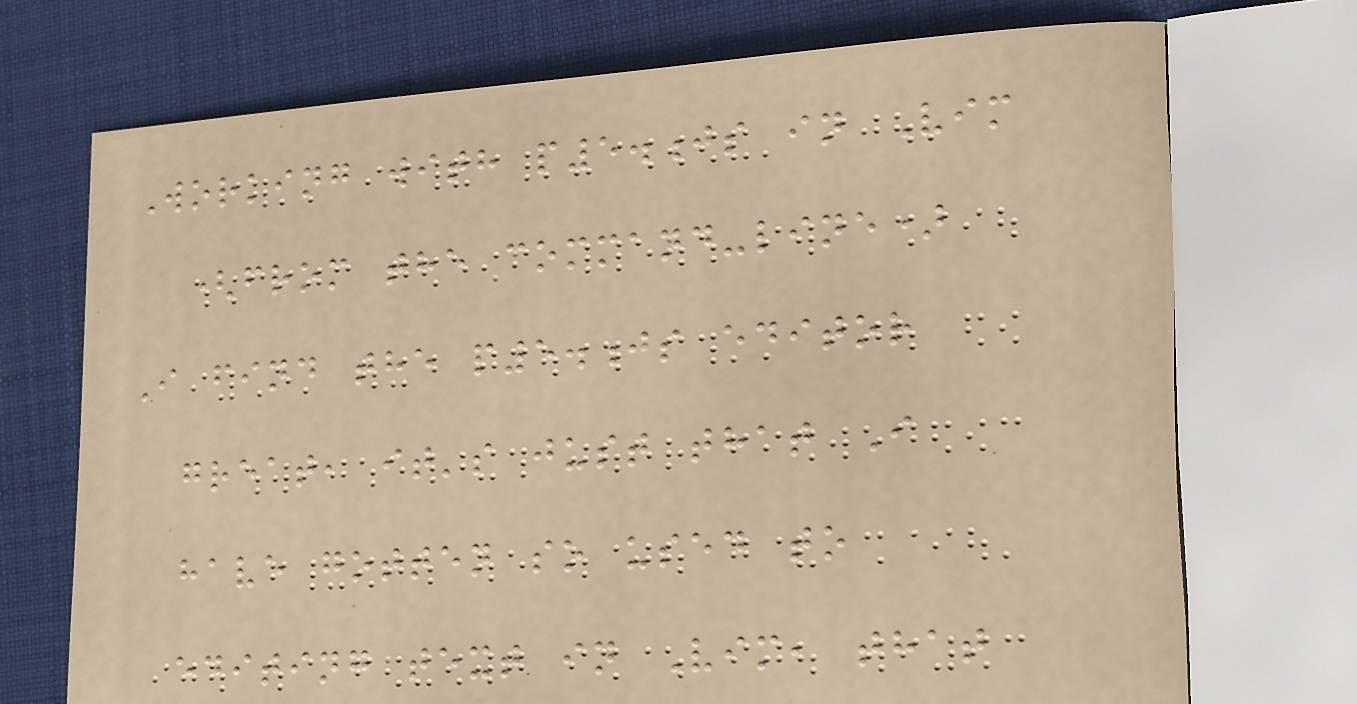Working with p5.js in Vim
(from the command-line)
I find the p5.js editor
great, it's just that I
have gotten so used to
editing text in Vim, that
